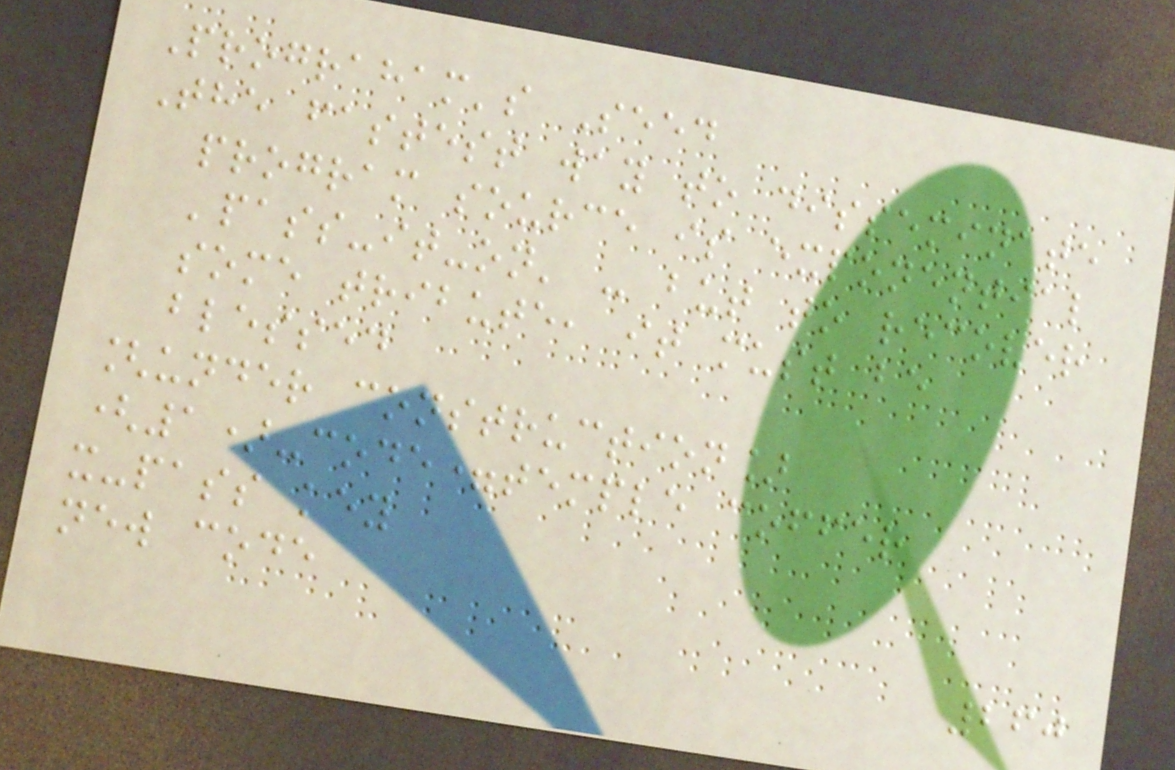Prograham's Seed
The fastest way to disseminate
program source is exponential
'pass-it-on' - but to recover
some tribute, it must be
blessed
[under construction]
(1)-code=temple coffer
x-pass key
new code
260
